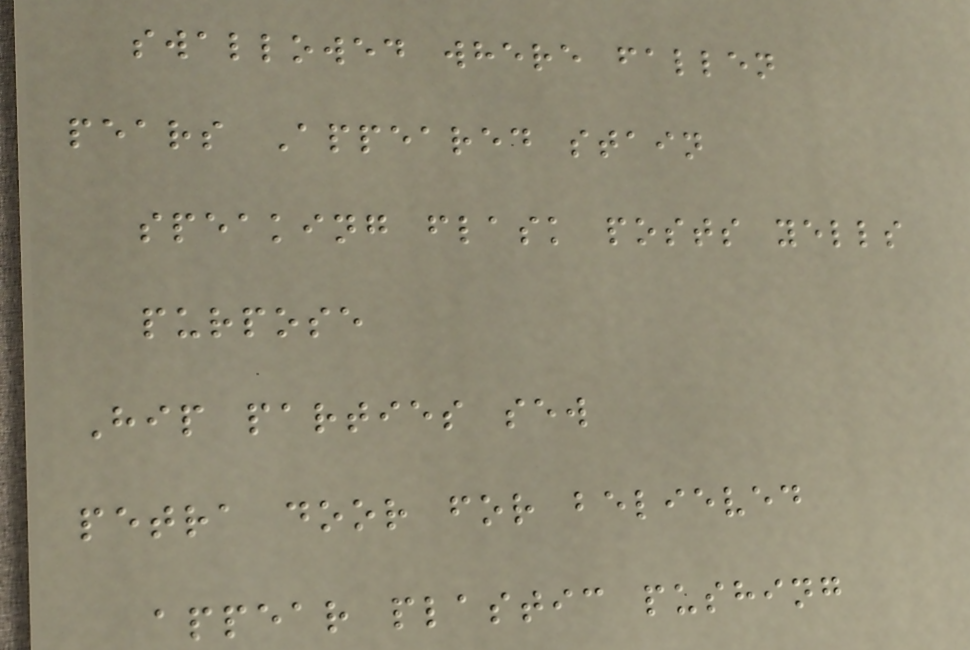swallowed where fallen
pears Appeared stain
speaking flask posts yells
purpose
Hip parties sew
petra door for believed
appear plastic pushing
